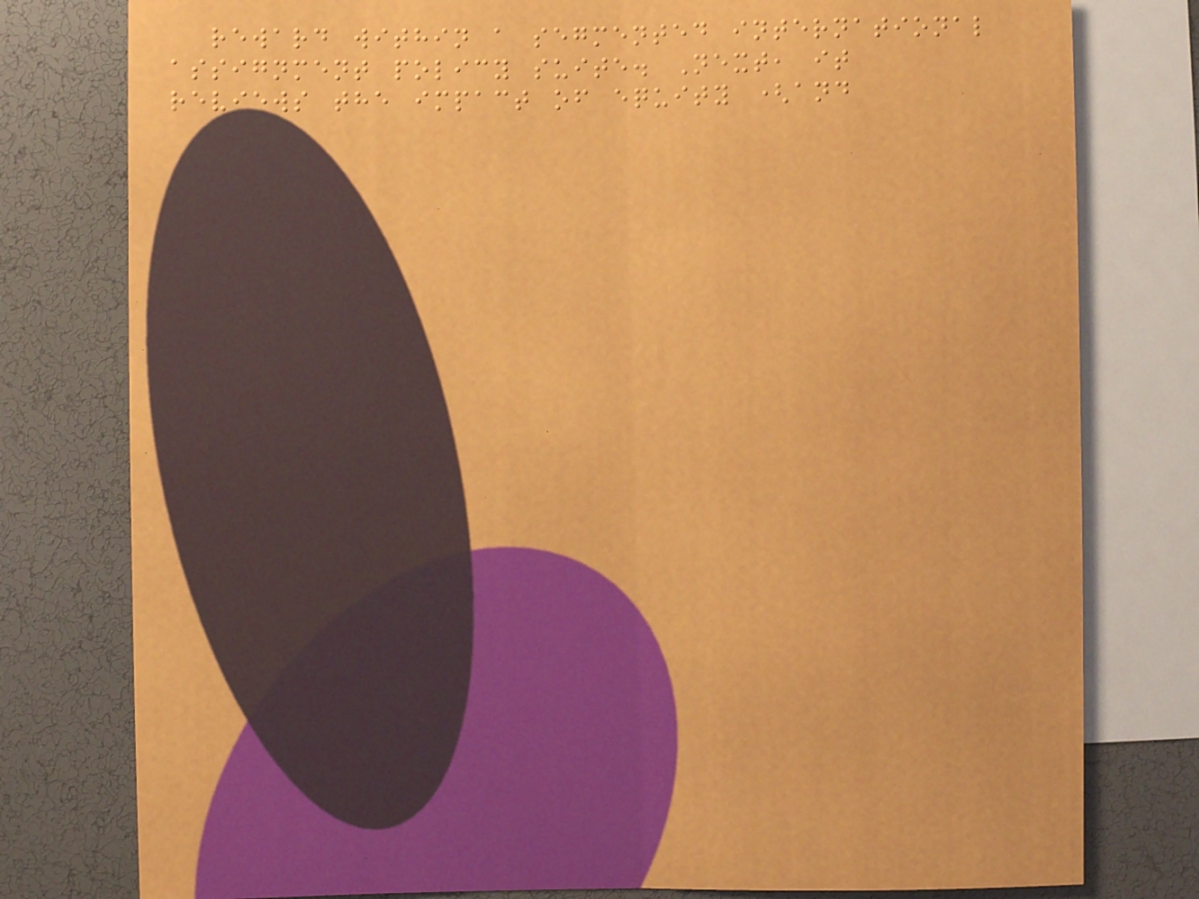reward within a segmented international
assignment policy suite. Next, it
reviews the impact of equity (and
